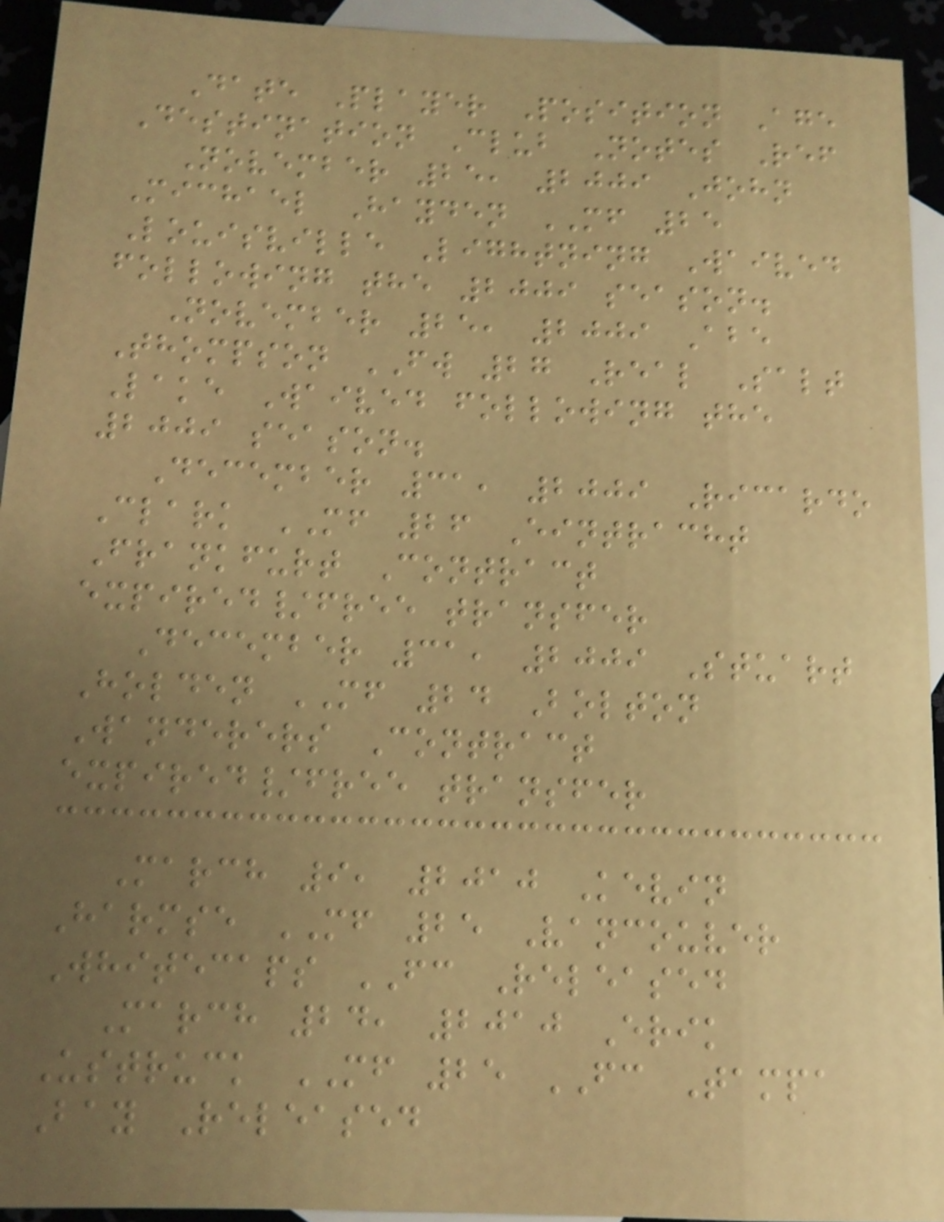Date Player Position Age
Destination Club Notes Ref
November 25, 2009 John
Michael Hayden MF 25
Louisville Lightning Waived
following the 2009 season.
November 25, 2009 Abe
Thompson FW 27 Real Salt
Lake Waived following the
2009 season.
December 31, 2009 Ricardo
Clark MF 26 Eintracht
Frankfurt Contract
expired/free transfer
December 31, 2009 Stuart
Holden MF 24 Bolton
Wanderers Contract
expired/free transfer
March 9, 2010 Kevin
Harmse MF 25 Vancouver
Whitecaps FC Released
March 24, 2010 Erik
Ustruck MF 25 FC Tampa
Bay Released
